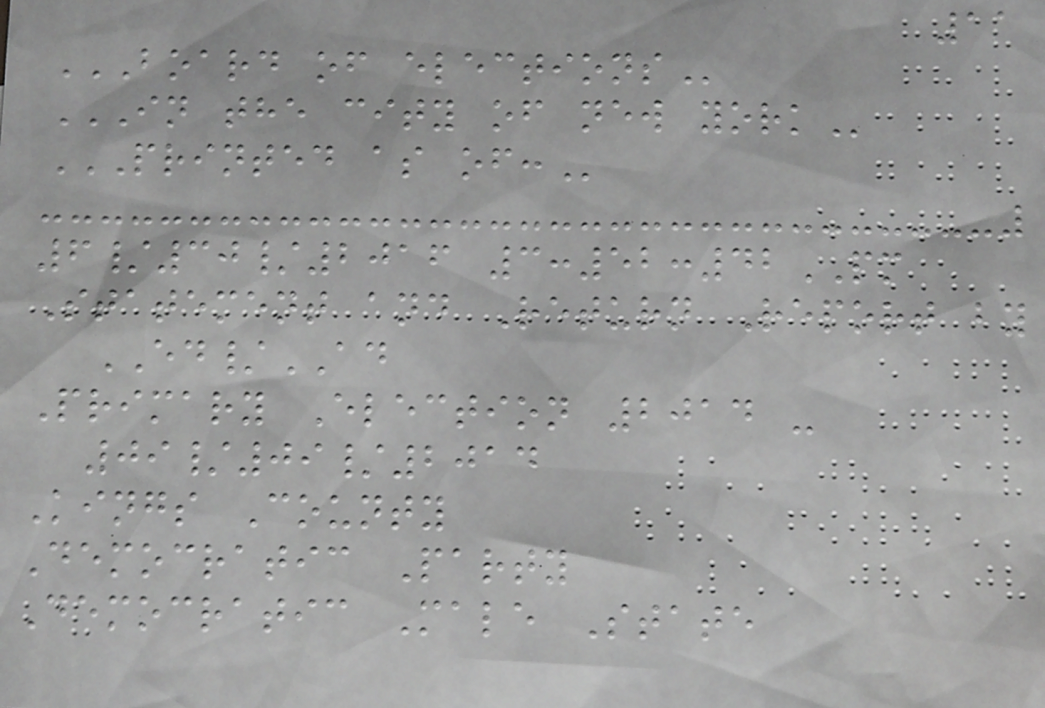11
BOARD OF ELECTIONS
IN THE CITY OF NEW YORK
PRINTED AS OF:
6/30/2016 3:52:42PM
Statement and Return Report by
ED/AD
Primary Election 2014 -
09/09/2014
Kings County
Democratic Party
Democratic Male State
